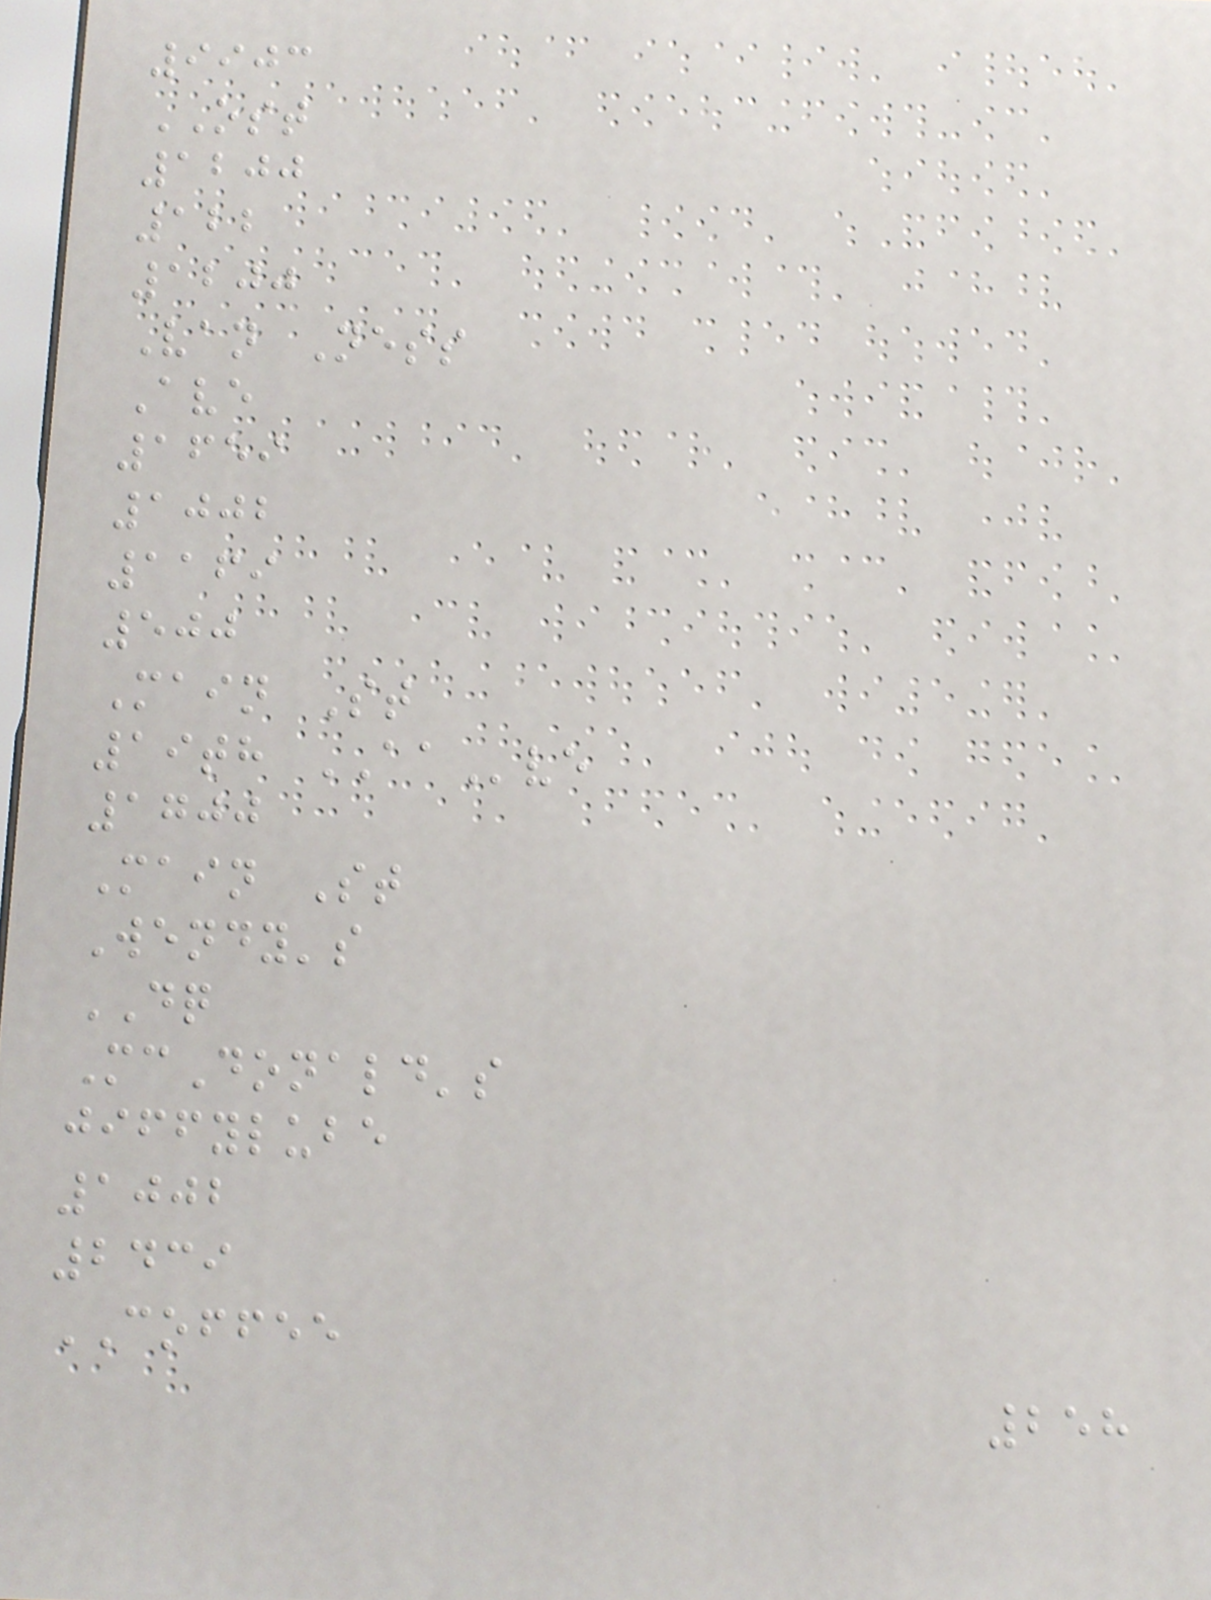9903
OST
1200
122
1200
Van Ness
Ave
1659
1002
1169
500
Main St
19th AAve
1700
Main St
Wendy's
DQ
McDonald's
jiffylube
1002
2439
COFFEE
258
